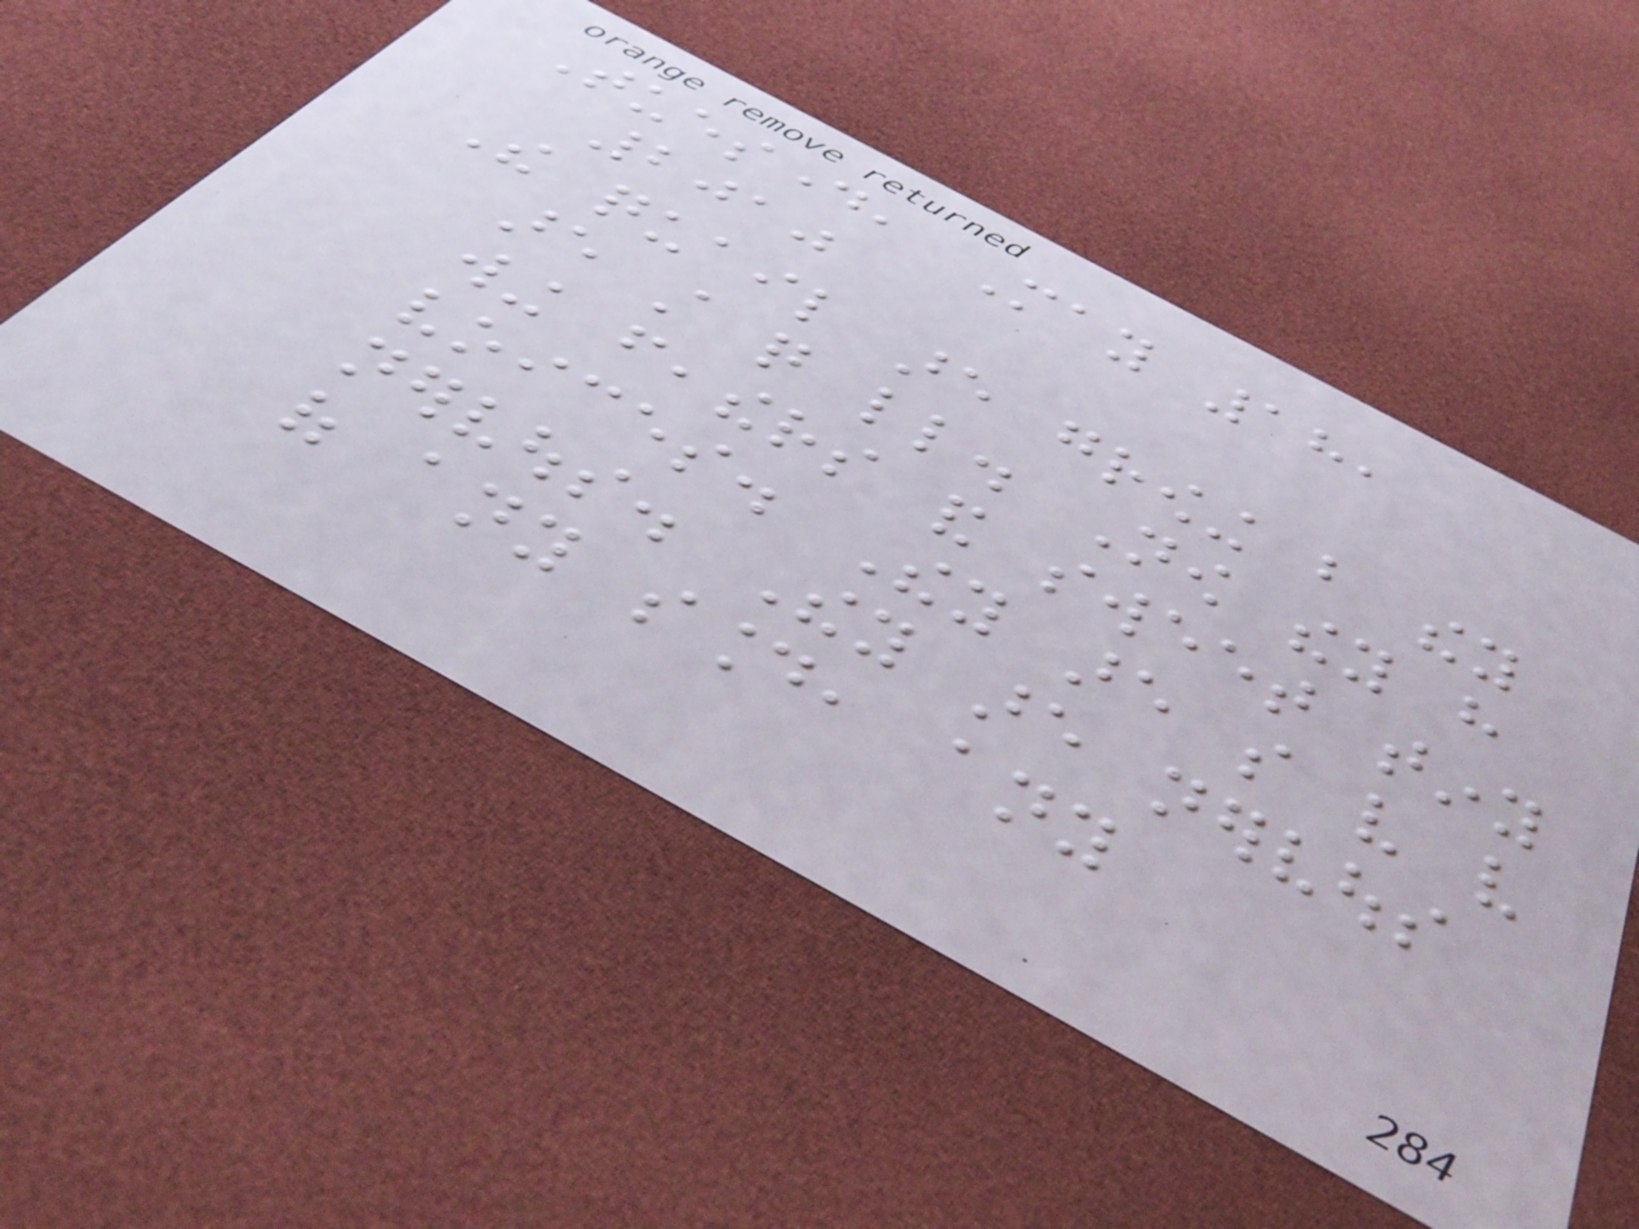Tuesday, May 18,
2010
The quail are growing but they
are still quite little. Now they have
wing feathers and sweet tiny
voices. They are so very very
nervous. They are nervous
of any sound, any
